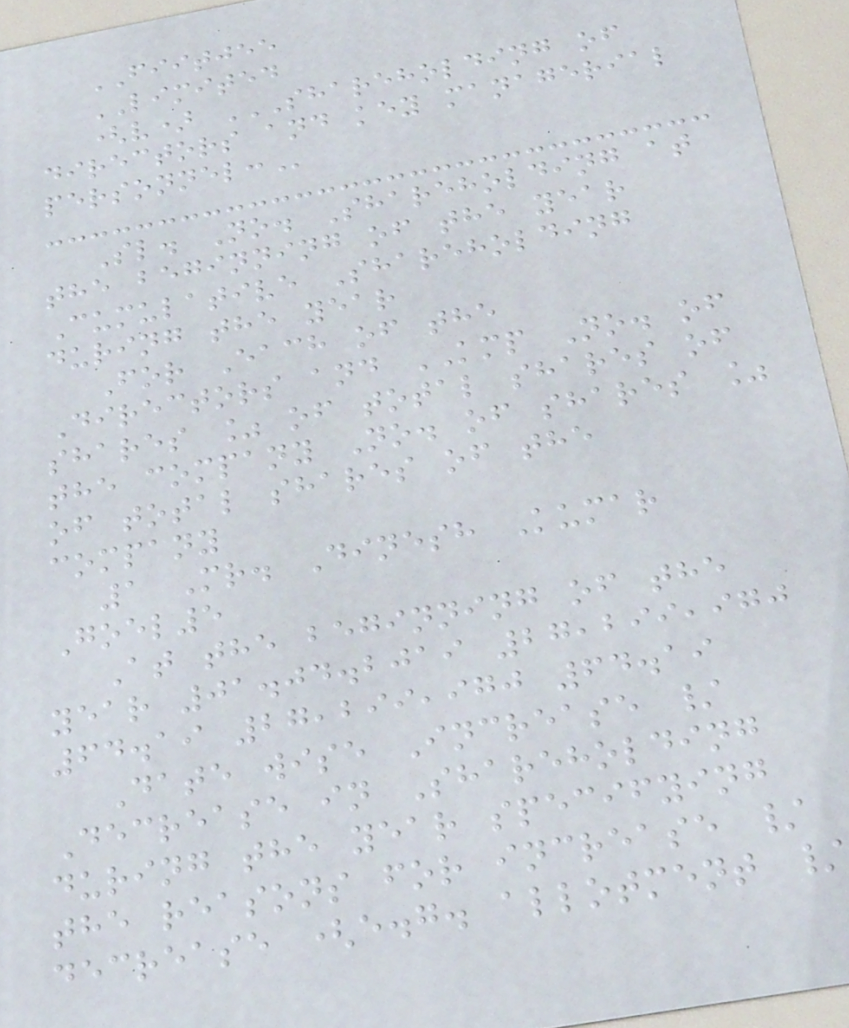FIITJEE
LIMITED
(v) SHAREHOLDING OF
DIRECTORS AND KEY MANAGERIAL
PERSONNEL:
Sl. No. Shareholding at
the beginning of the year
Cumulative Shareholding
during the year
For Each of the
Directors and KMP No. of
shares % of total shares of
the company No. of shares %
of total shares of the
company
1 Mr. Dinesh Kumar
Goel5
At the beginning of the
year 01.04.2019 27,299,970
64.19 27,299,970 64.19
Date wise Increase /
Decrease in Shareholding
during the year specifying
the reasons for increase /
decrease (e.g. allotment /
